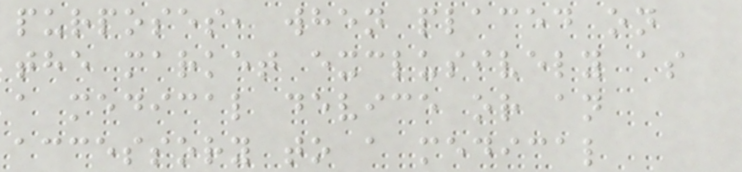purposes, when placed on
the market exclusively as
a medical device or an
accessory to a medical
